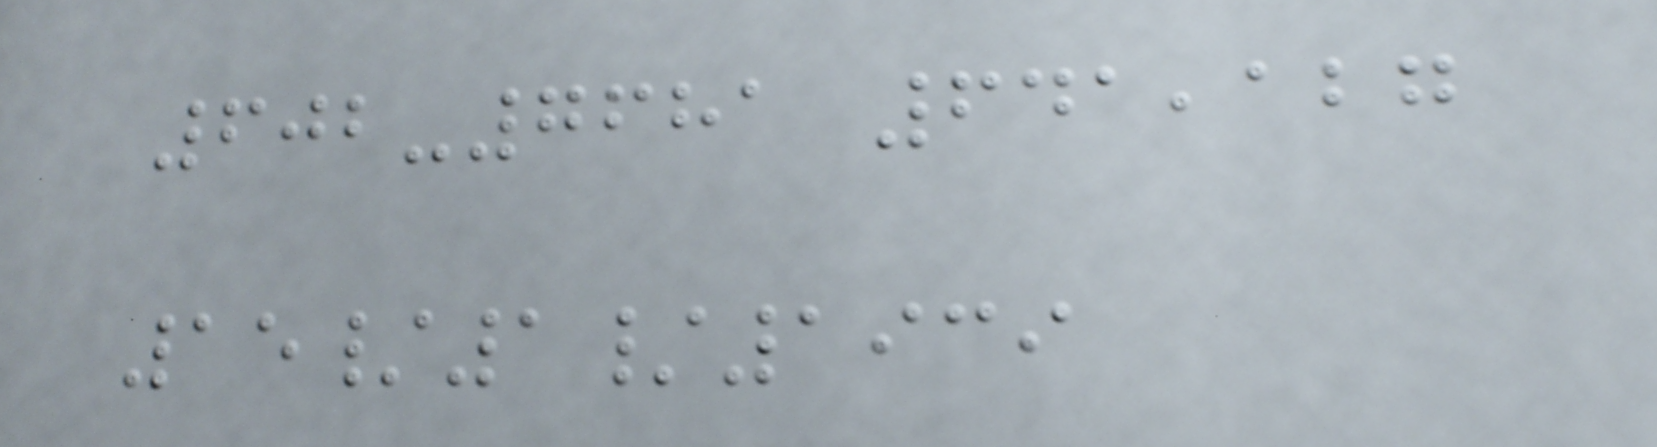602-7681 641,127
15/1/1939
